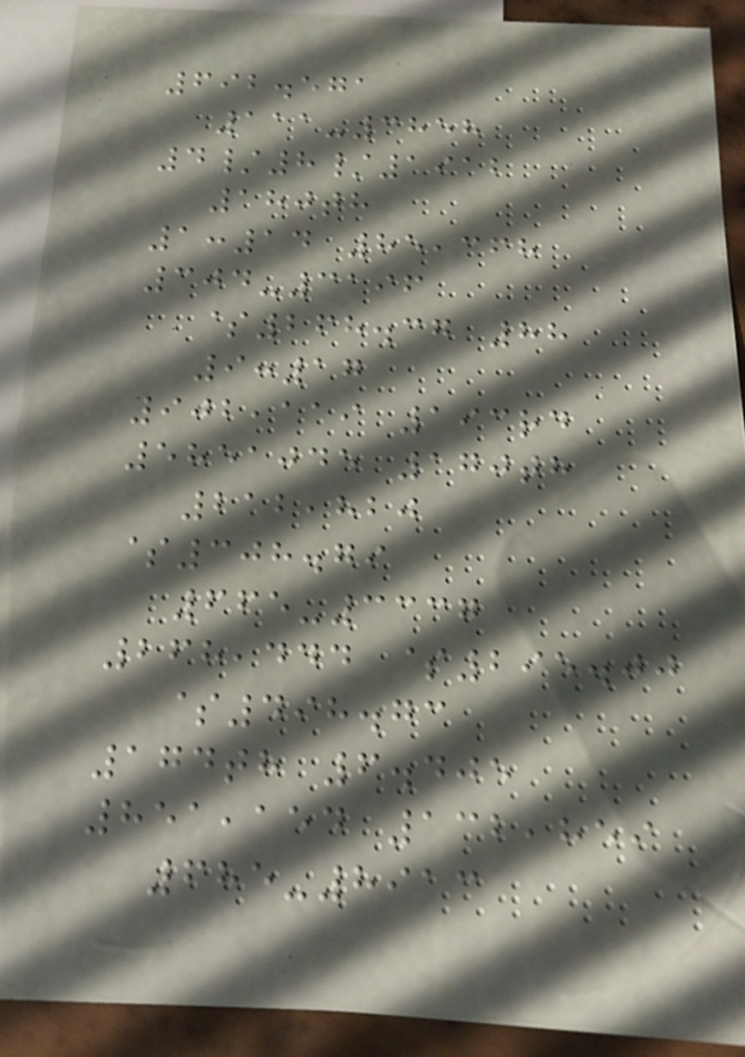692.571
111-3858
4/8/1912
180th
1:14 85,368
304-3196
$268.37 88
9:17
902,119 193rd
5851045 170th
212,820
$308.79
665-3337
268,444 $295.00
$498.73
174th 6.405
851,154 132,859
685-8913
